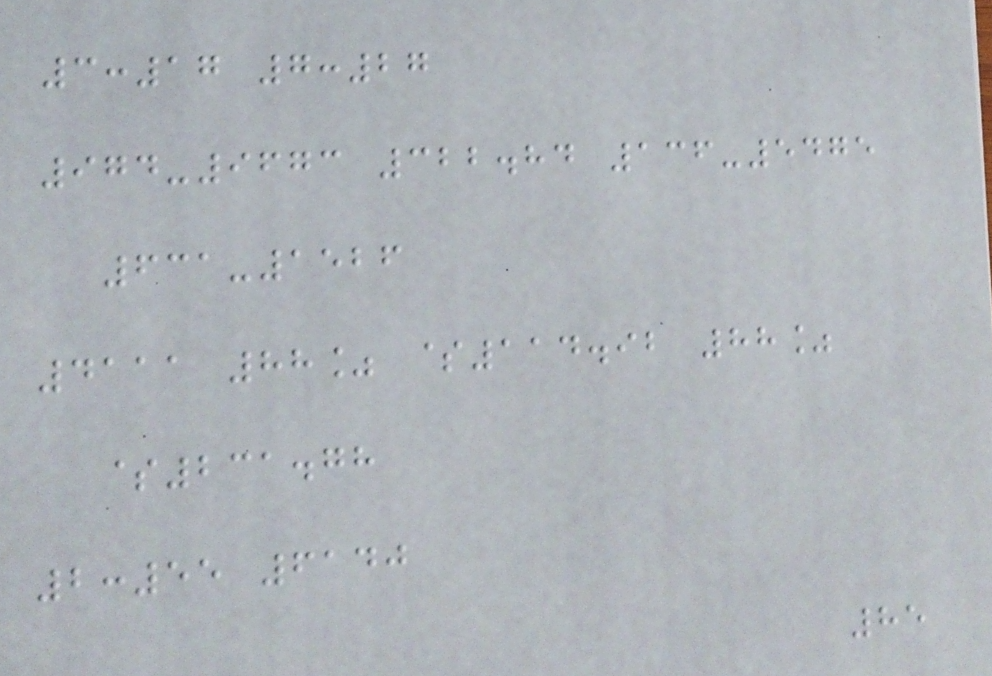3:17 7:27
974-9673 322.84 136-5475
631-1526
4111 88% $114.92 88%
$231.78
2:55 6140
85
